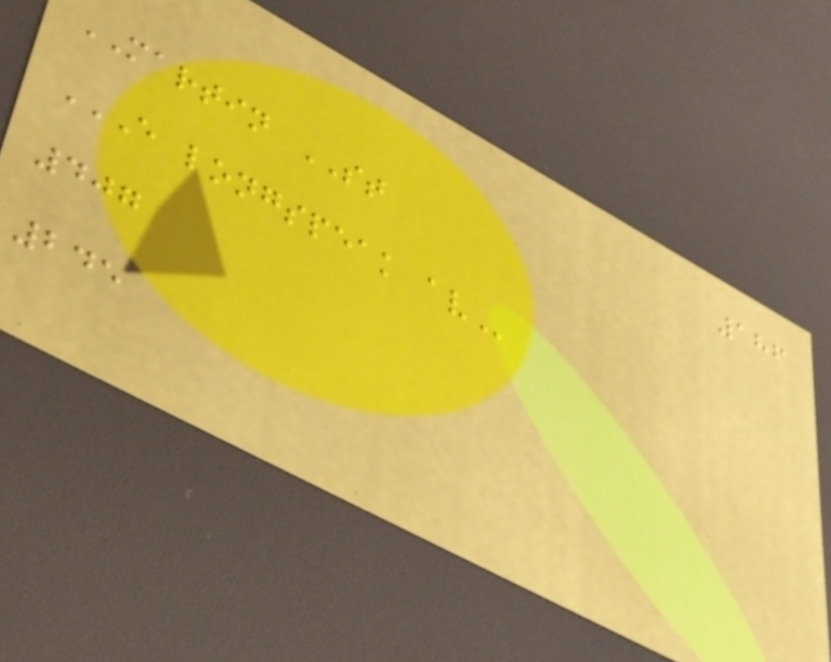186
MARTIN ST
E LONGSPEAK AV
407
245
